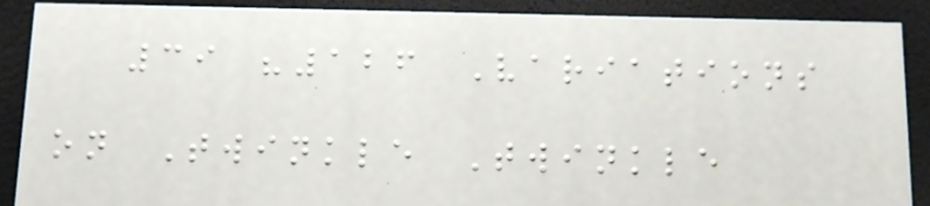39 "126 Variations
on Twinkle Twinkle
